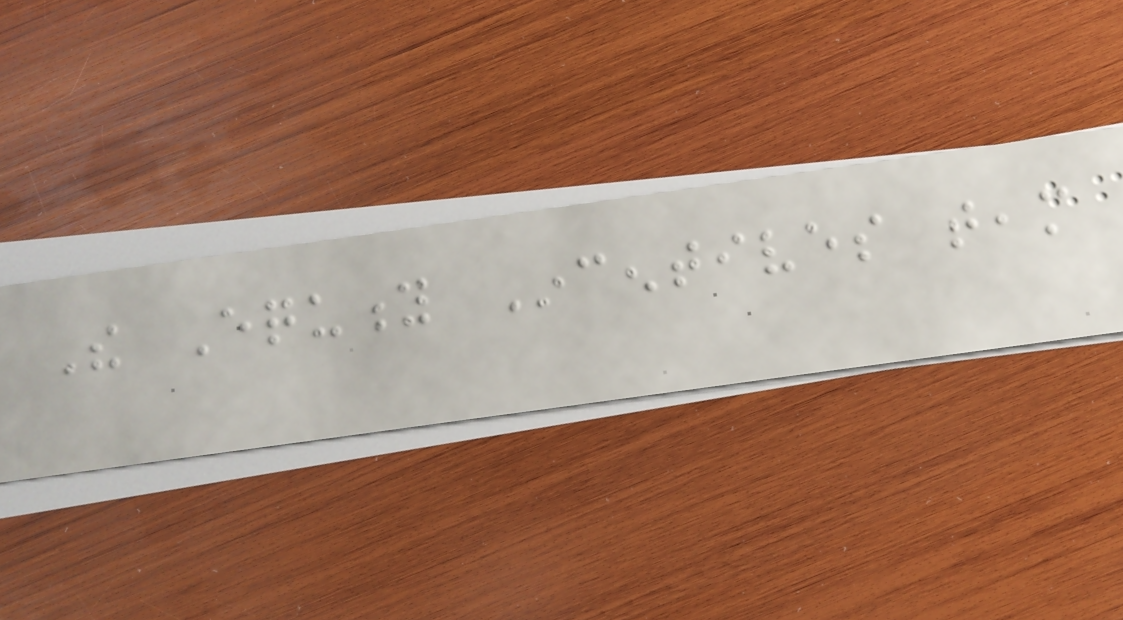The Equity Incentives team
